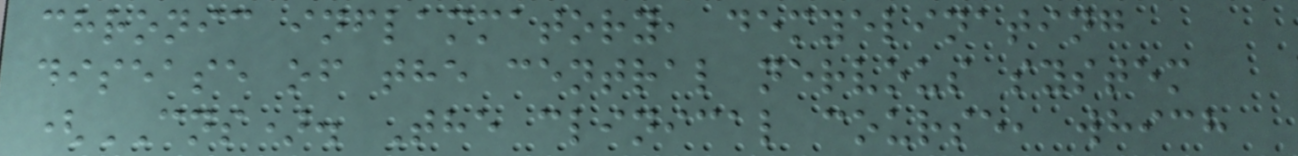chronic inflammatory, demyelinating
disease of the central nervous system
(CNS). The clinical course, which
